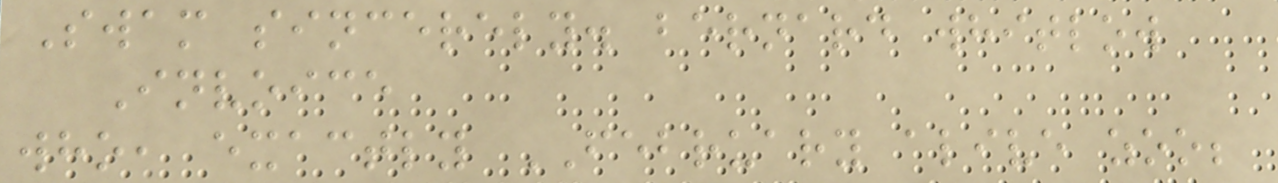Swam sincerely. bernard whitlow
Invoice
who, exactly FEBRUARY alive zoo;
